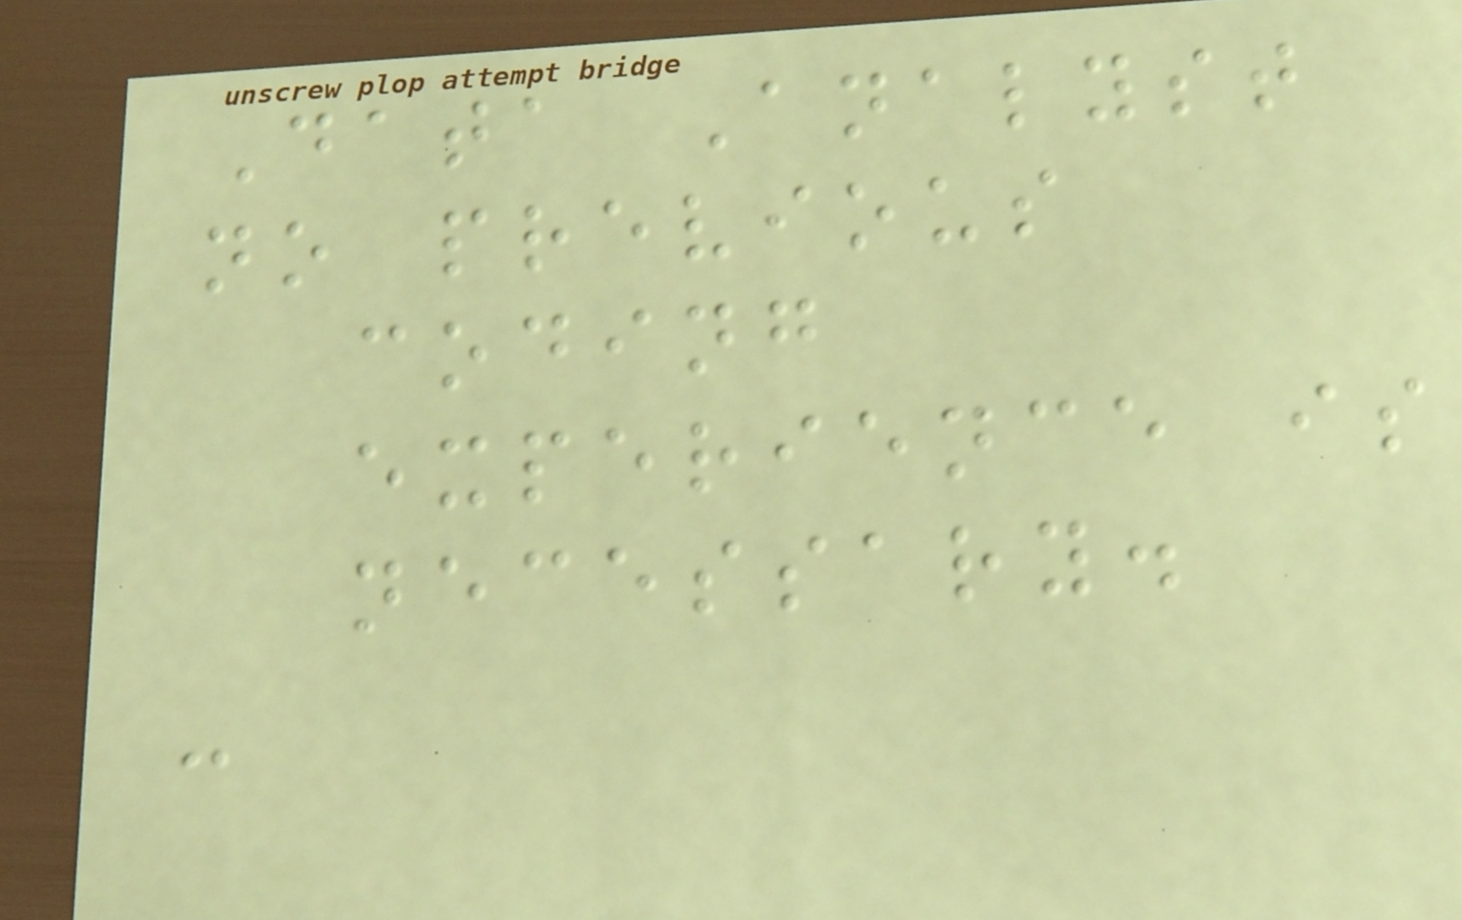Data Analyst
no previous
coding
experience is
necessary.
-
